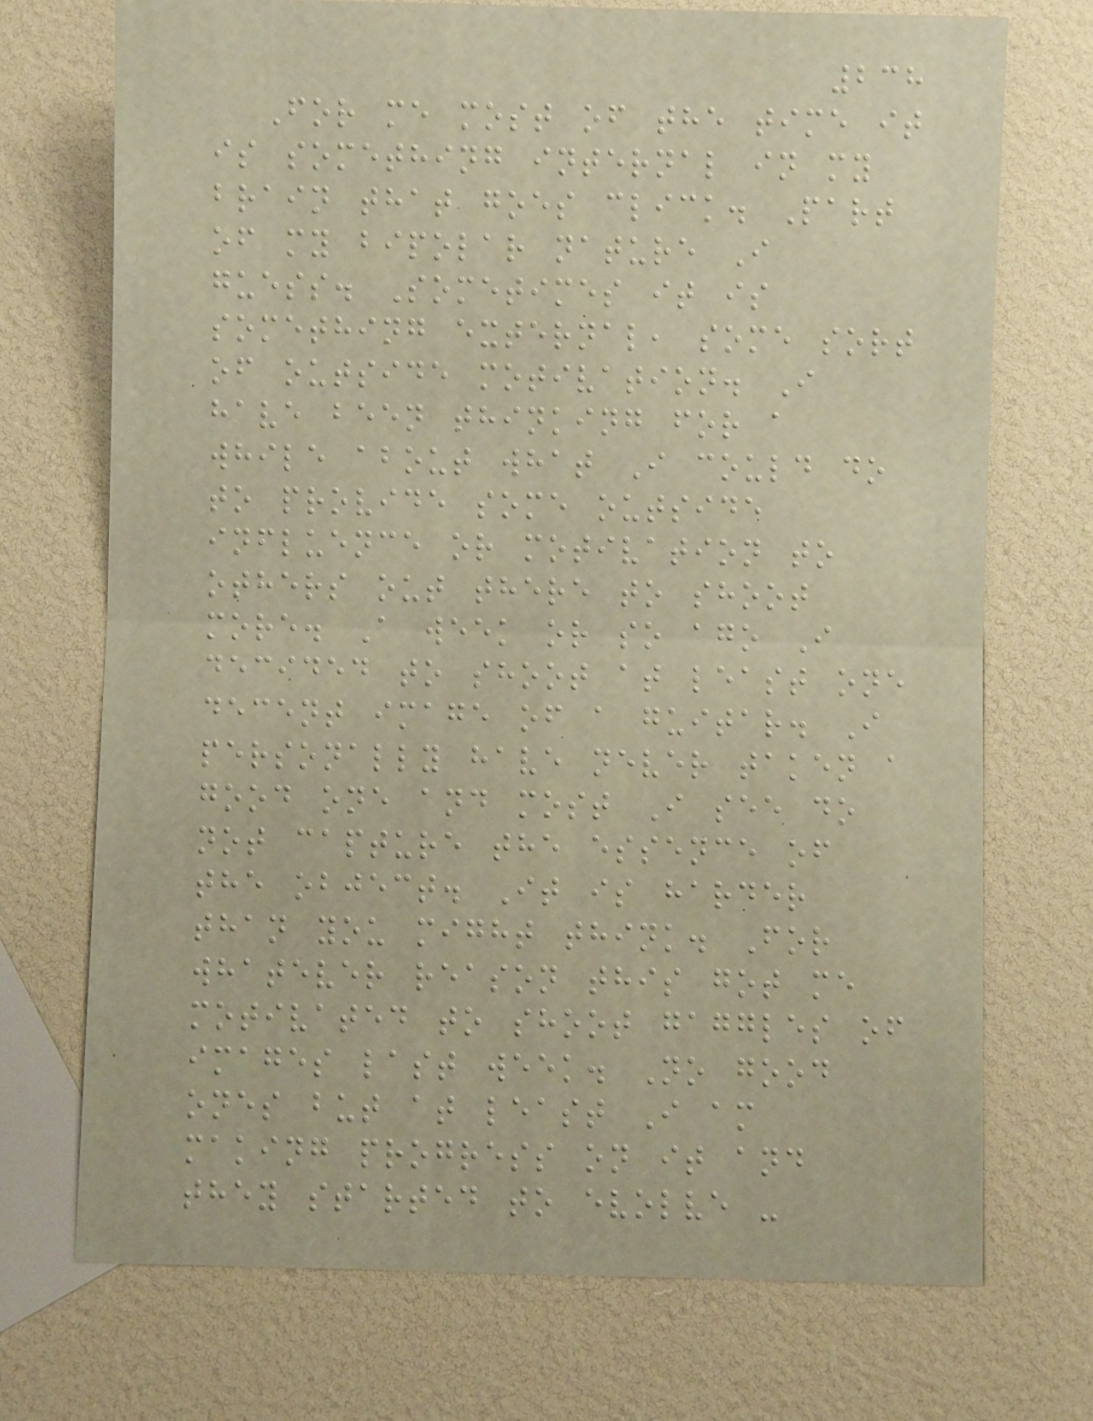238
For me most of the time it
is something internal in my
brain that goes click. Part
of my bipolar nature I
guess. Sometimes it is
something external, some sort
of outside motivation. I
have been thinking for a
while about what I could do
to provide some outside
influence or motivation to
others out there to shoot
more. A week or so ago I
decided to shoot at least one
decent image of a guitar. I
personally have never taken a
good one and most I see do
not capture the essence of
the object. It is harder
than you might think. For
whatever reason this got me
motivated to shoot gaggles of
images last week. No good
ones but at least I am
making progress on it and
they started to evolve -
